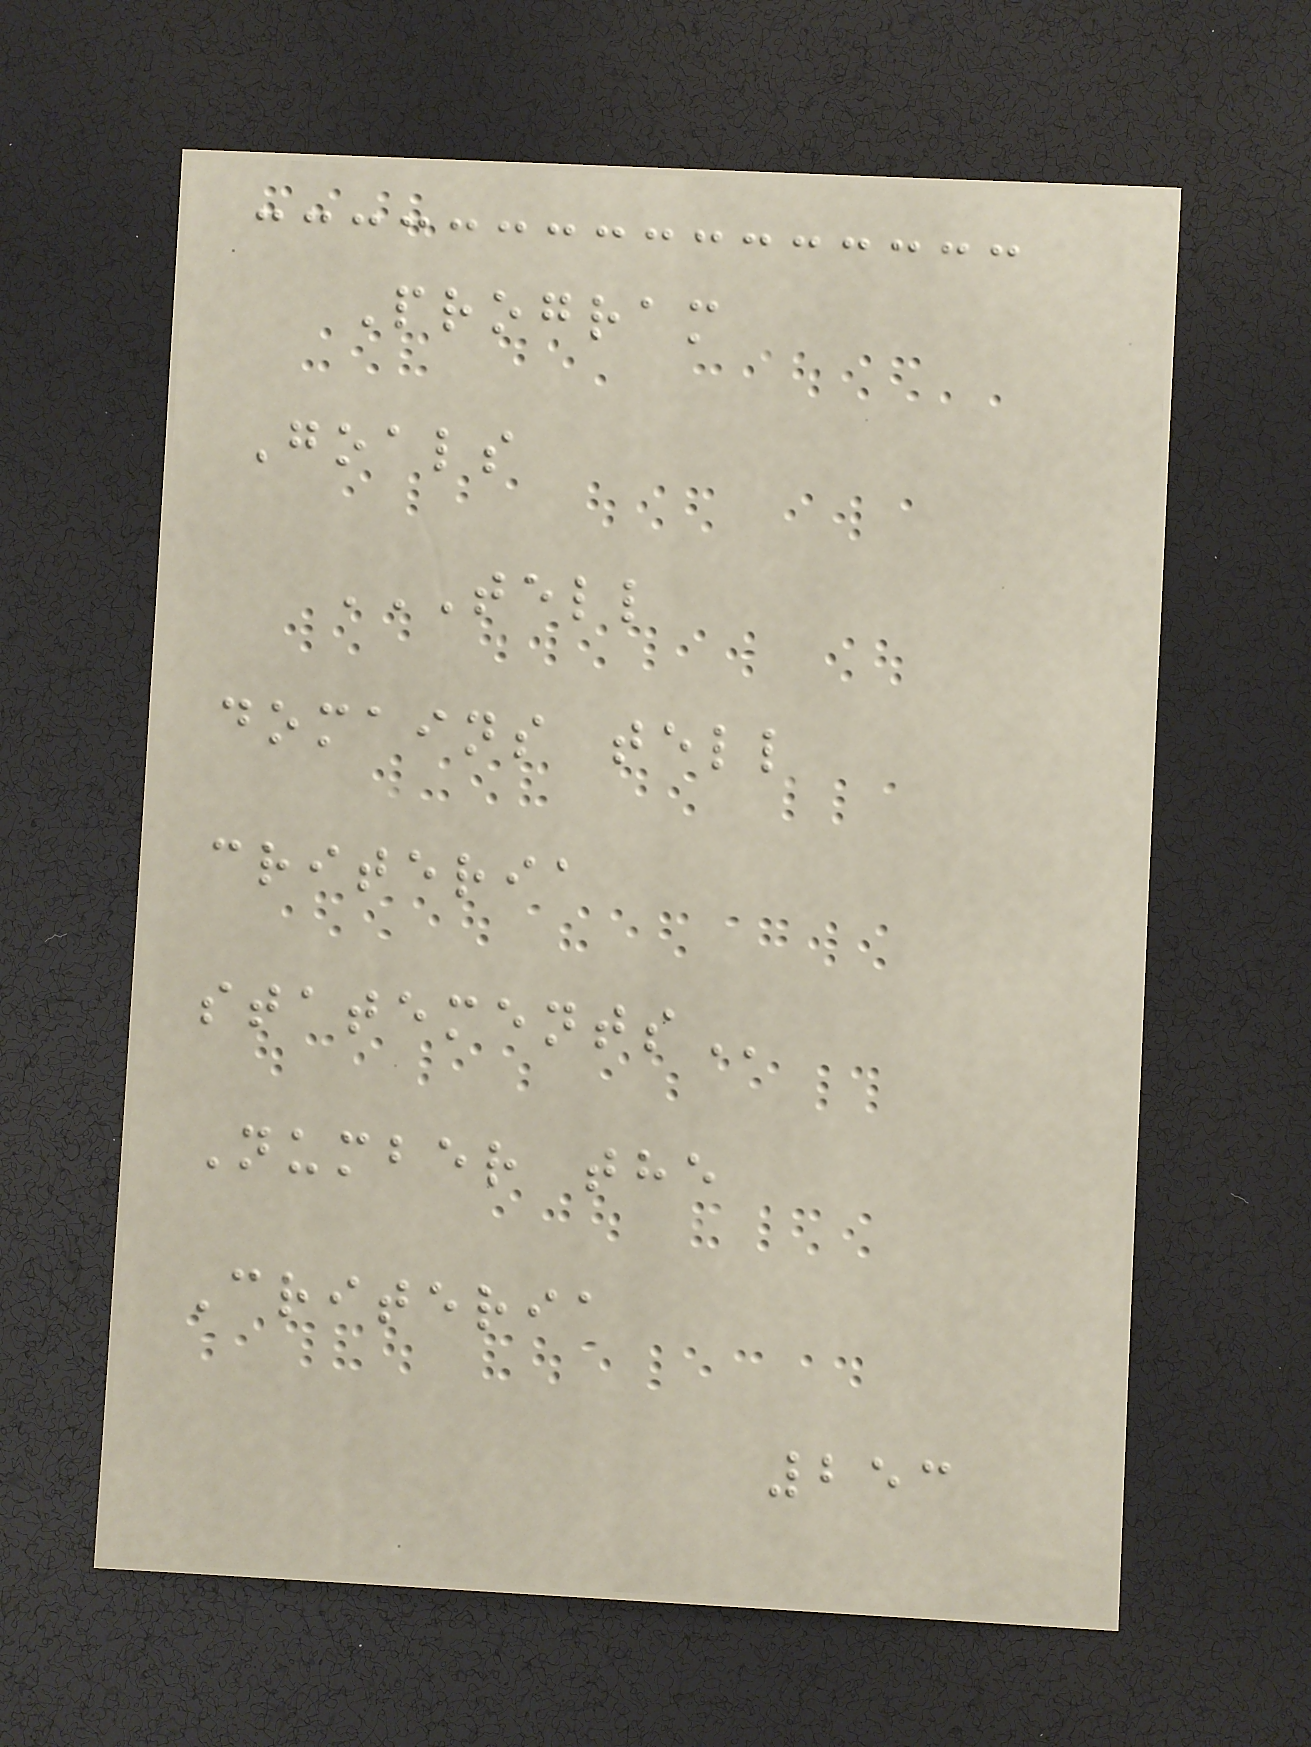Program
Goals
TELL
DOMAINS TELL
CRITERIA
STATEMENTS
Number the
Criteria
253
